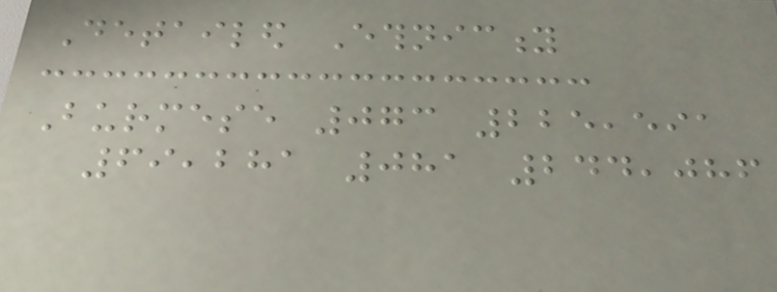Detailed Ethnicity
Burmese 073 225,591
69,281 081 244,086
